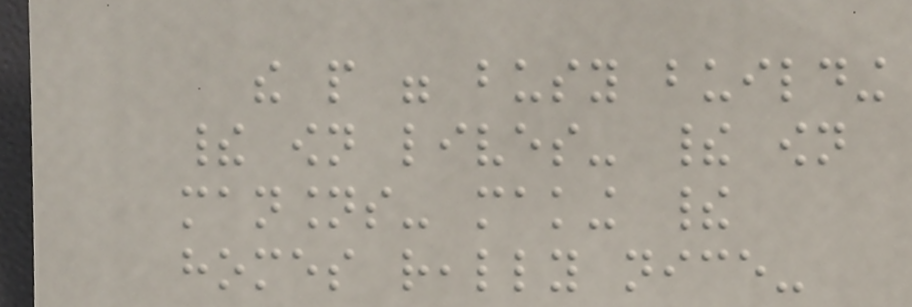the people were busy building
their own lives- their own
mansions- making their
homes really nice-
